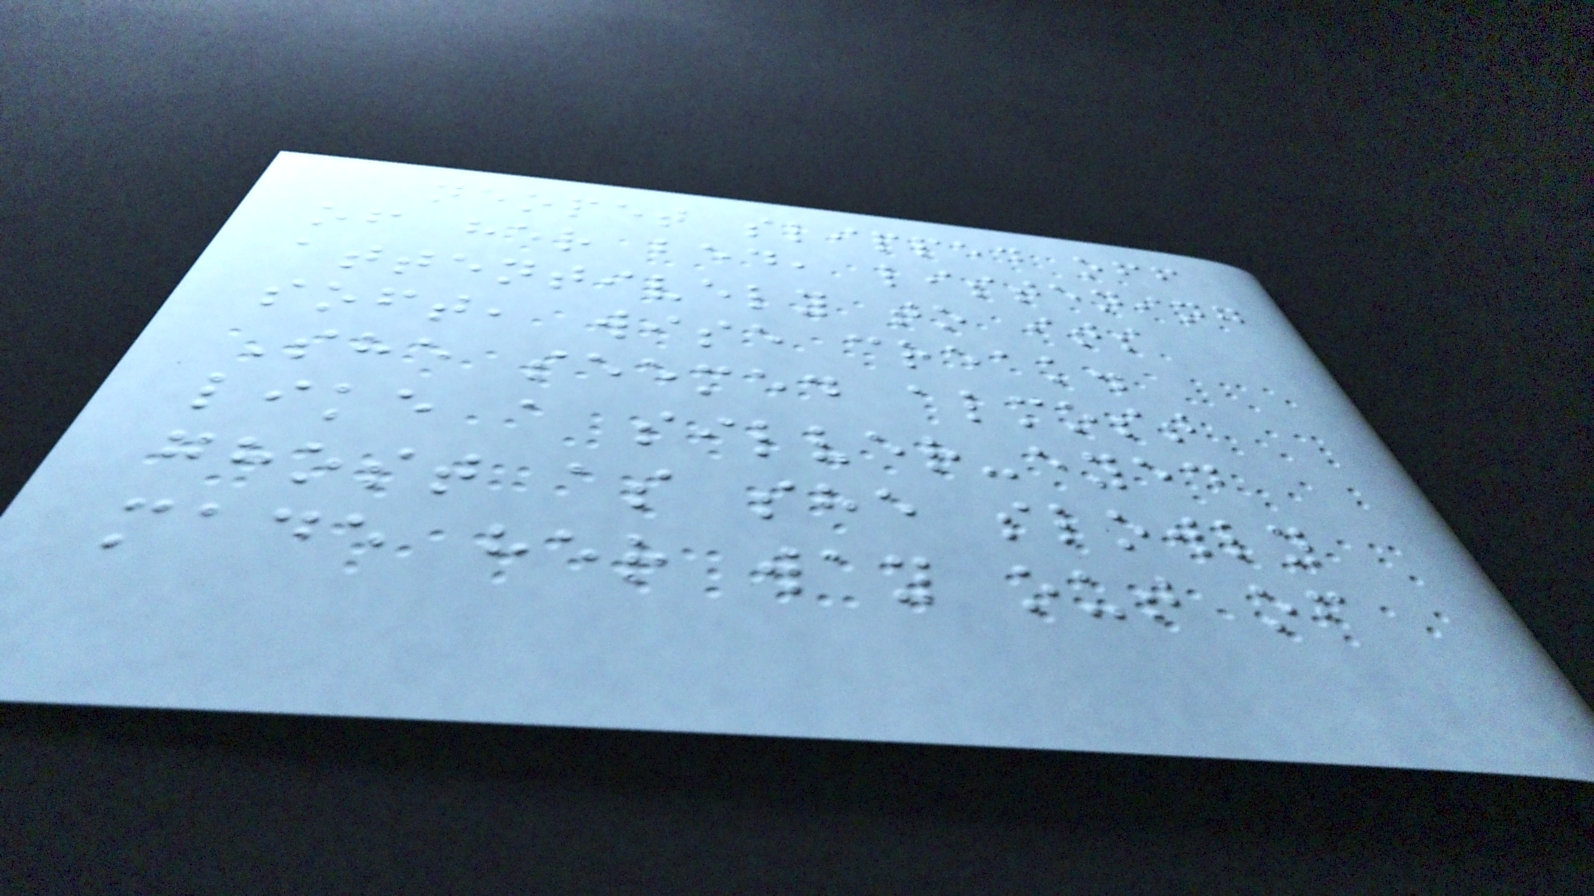neopet slipped off
of her bed, listening
attentively to its
soft, wise creak.
She seemed almost
like a silver-eyed
ghost as she slowly
made her way out of
